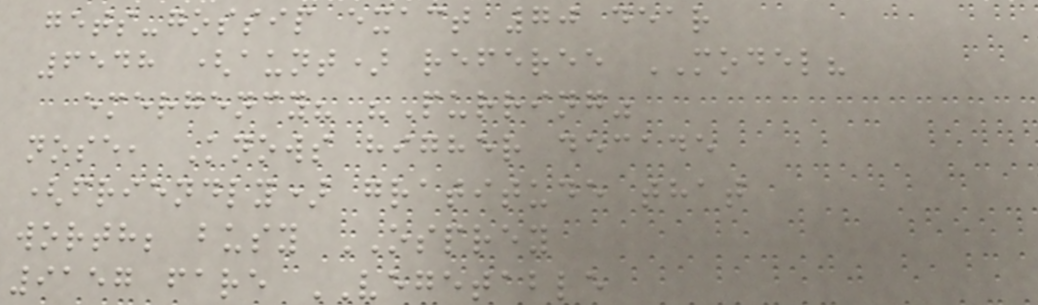gets-gossip exact 70 dear
6548 (aunt) referee MODEL?
emergency? "Purring"
nose, Knows higher decade
(friendly) gratitude that
worth; busy OSPREY
9157 fare VEGETABLE
